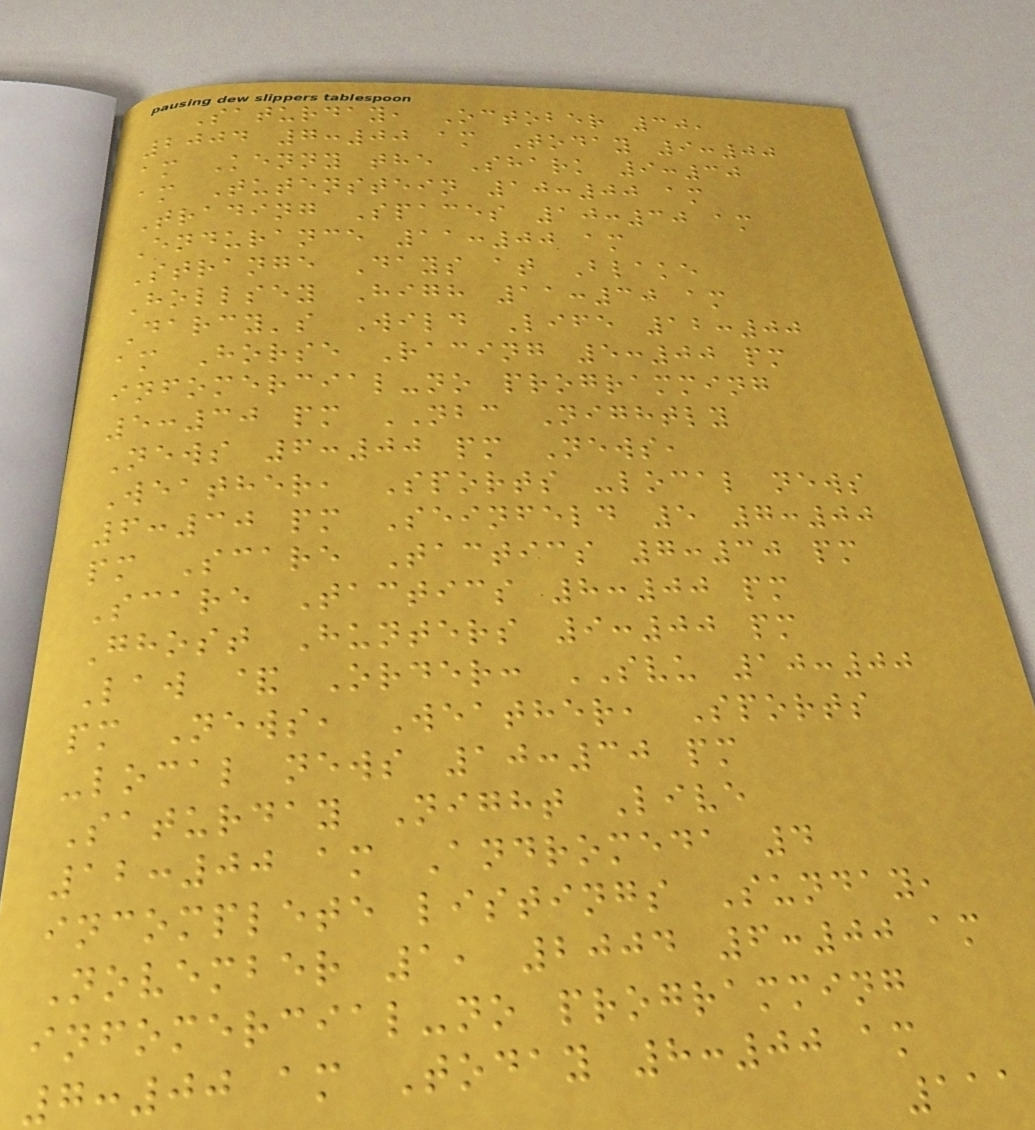Saturday, October 30,
2004 7:00 am Today 9:00
am Kenny the Shark 9:30
am Tutenstein 10:00 am
Trading Spaces 10:30 am
Endurance 11:00 am
Strange Days at Blake
Hollsey High 11:30 am
Darcy's Wild Life 12:00
am Horse Racing 5:00 pm
infomercial-no programming
5:30 pm NBC Nightly
News 6:00 pm News,
Weather, Sports -local news
6:30 pm Seinfeld 5 7:00
pm Scare Tactics 7:30 pm
Scare Tactics 8:00 pm
Ghost Hunters 9:00 pm
Law & Order: SVU 10:00
pm News, Weather, Sports
-local news 10:30 pm
Saturday Night Live
12:00 am Andromeda 4
incomplete listings Sunday,
November 1, 2004 6:00 am
infomercial-no programming
7:00 am Today 8:00 am
111
